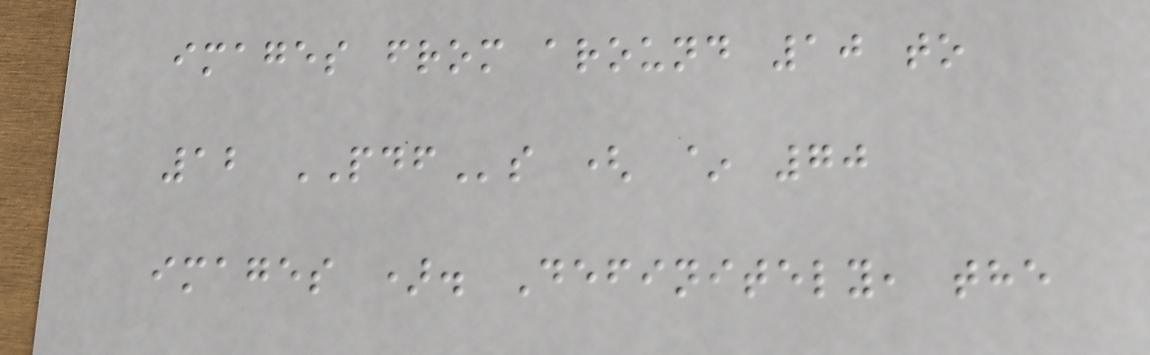images from around 10 to
12 PDFs ( ~ 70
images ). Definitely, the
